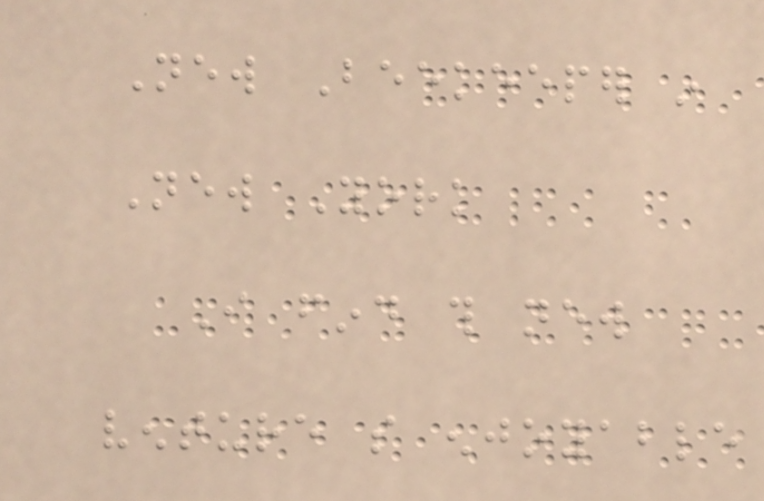New Beekeeper in
New York
I find this new
venture so enjoyable
